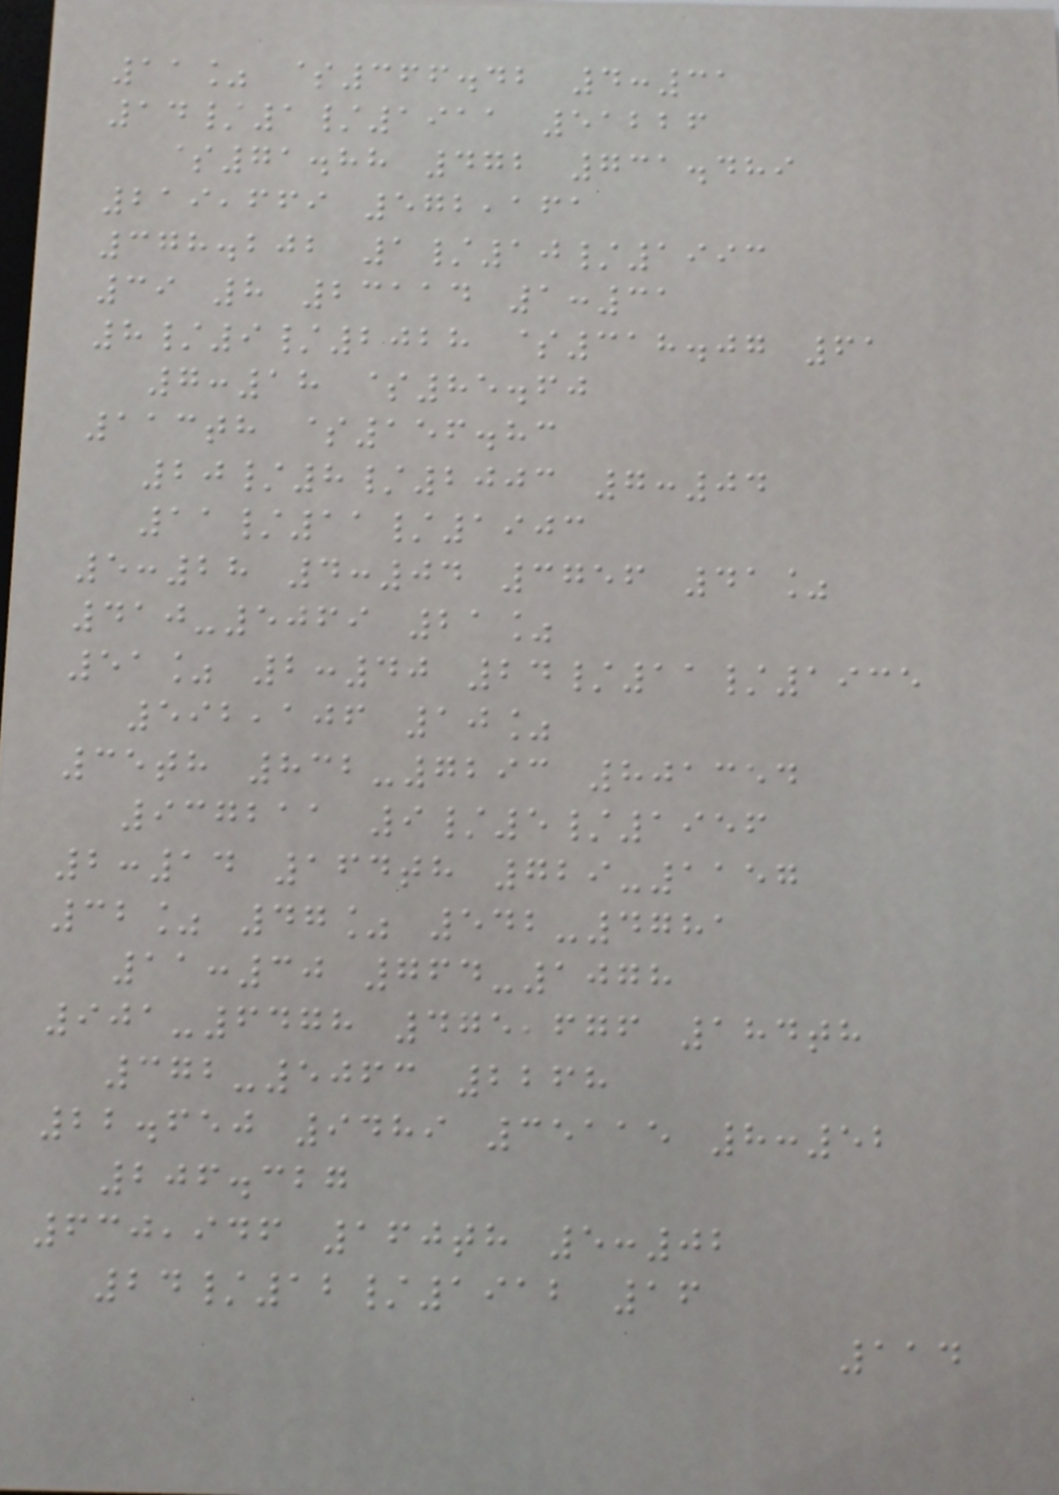11% $366.42 4:31
14/1/1911 51226
$71.88 472 731.489
219,669 572,161
378.202 1/10/1993
39 8 23114 1:31
8/9/2028 $318.07 61
7:18 $85.60
113th $156.83
20/8/2003 7:04
11/11/1903
5:28 4:04 3756 41%
410-5069 21%
51% 2:40 24/11/1935
592,106 10%
35th 832-7293 801354
937211 9/5/1956
2:14 164th 729-1157
32% 47% 542-4781
11:30 764-1078
901-6478 475,676 184th
372-5063 2268
22.650 9489 35115 8:52
206.327
630,946 160th 5:02
24/12/1912 16
114
